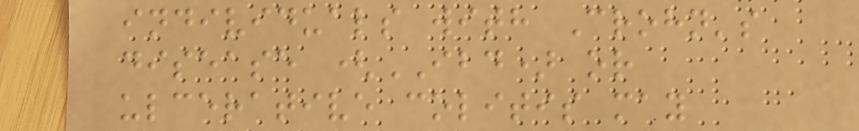individuals with Crohn's
disease (IBD) or
ulcerative colitis may
